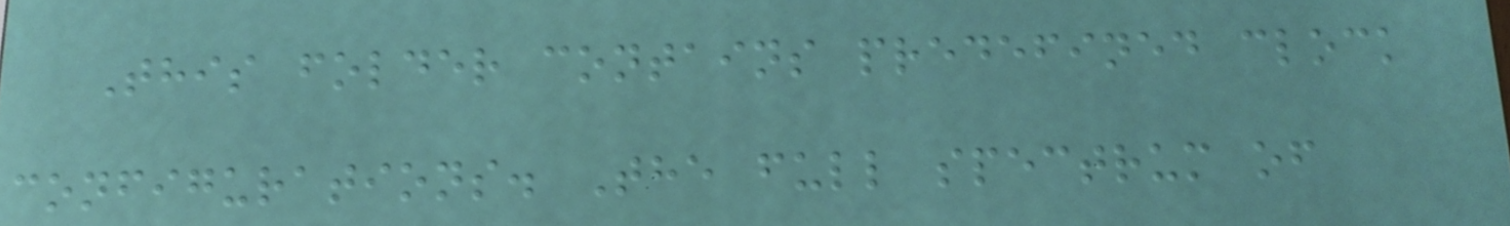This folder contains predefined clock
configurations. The full spectrum of
